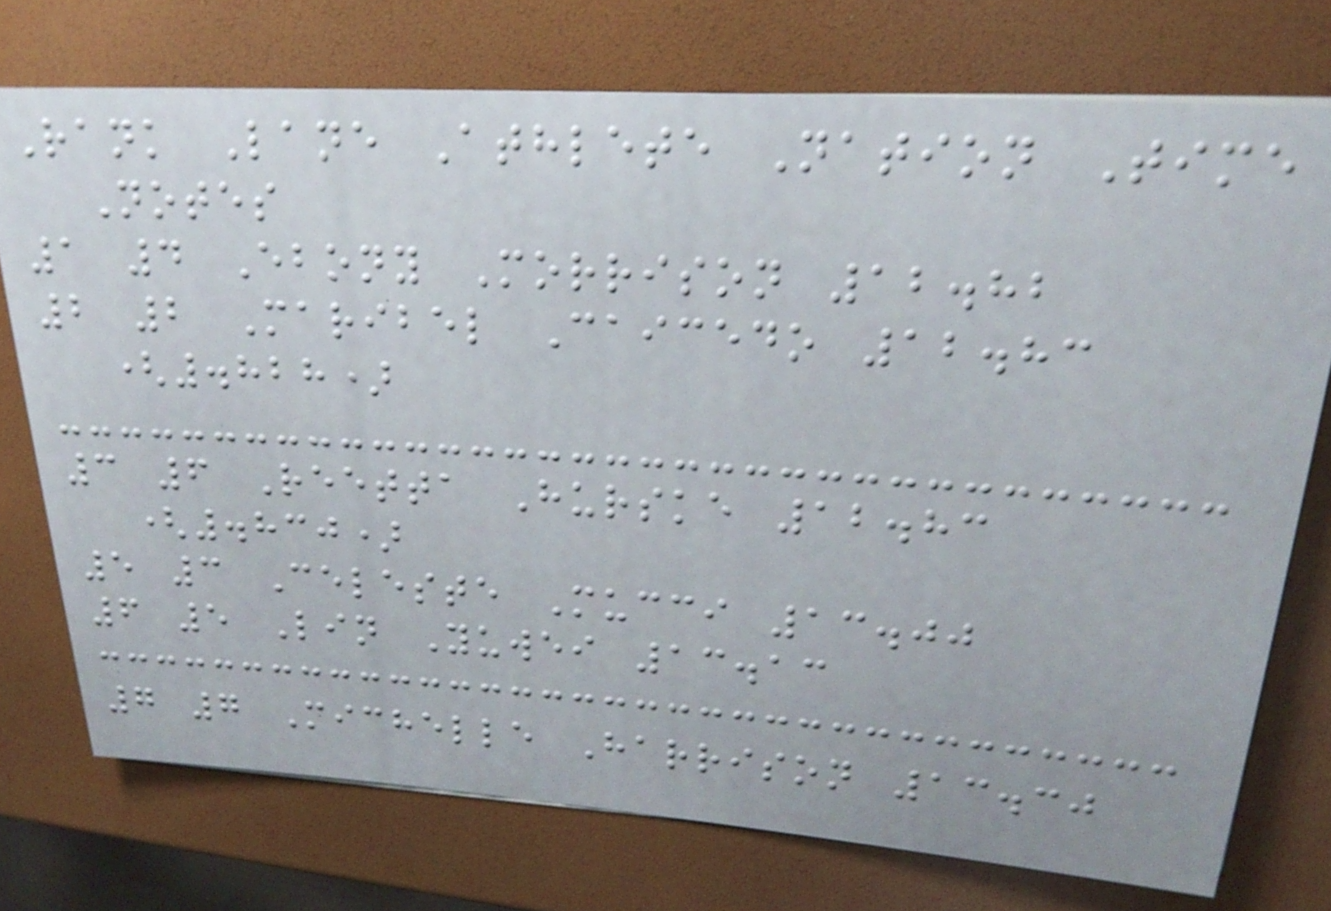Rank Lane Athlete Nation Time
Notes
1 4 Ebony Morrison 12.82
2 2 Maribel Caicedo 12.83
(.828)
3 6 Reetta Hurske 12.83
(.830)
5 3 Celeste Mucci 13.00
6 5 Lin Yuwei 13.13
7 7 Michelle Harrison 13.30
